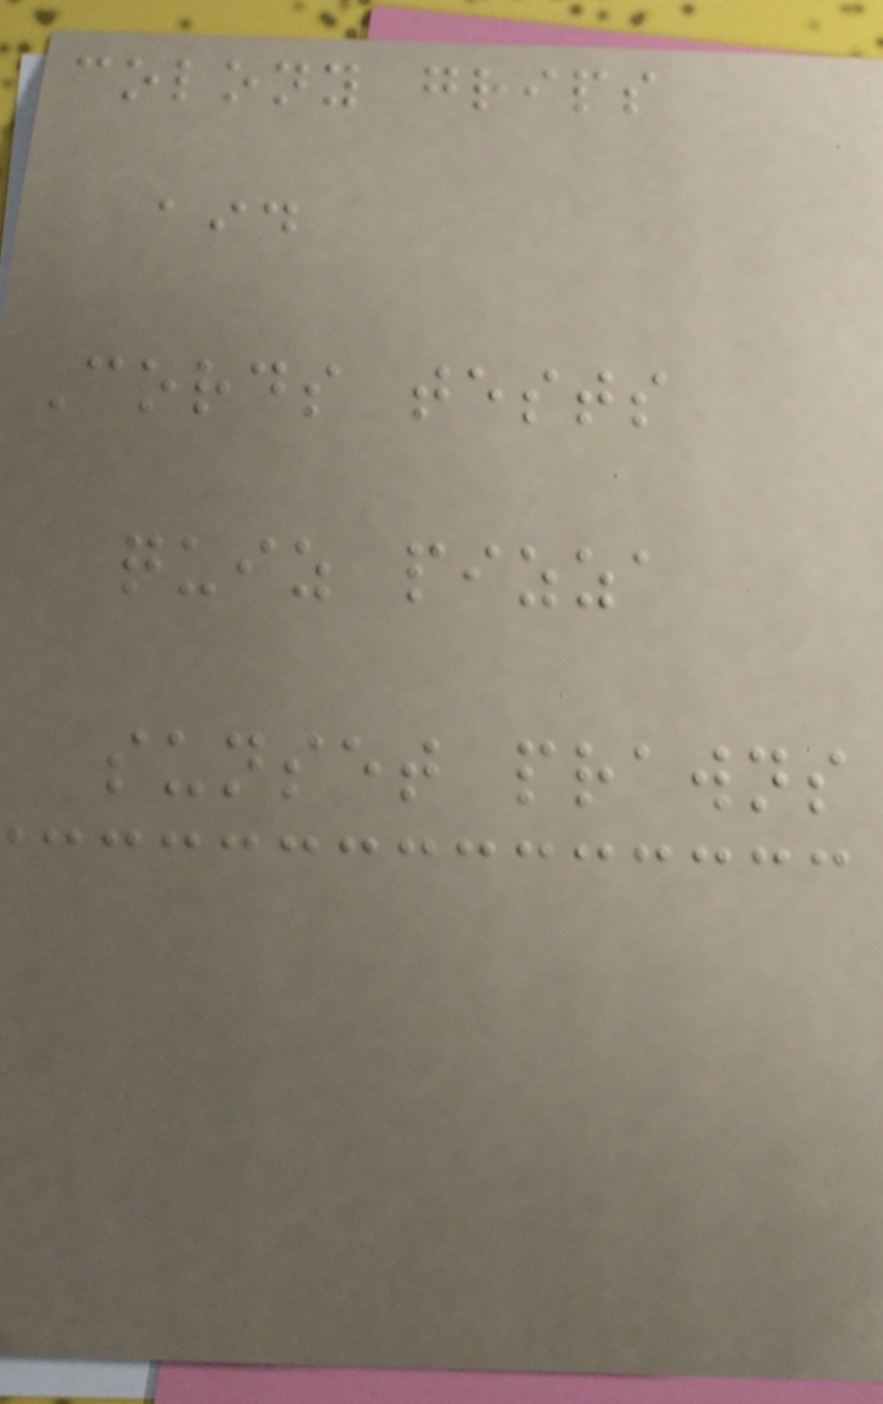colony grips
aid
Cords tests
quiz pizza
sunset prawns
